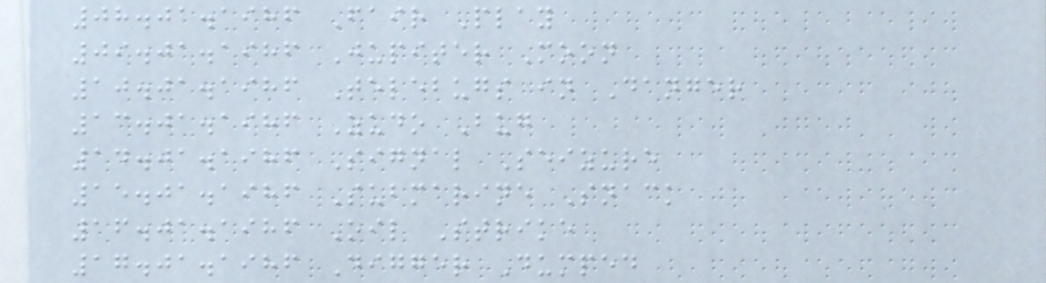08.01.1986 Fair Play
09.01.1986 Jupiter Moon
10.01.1986 Telebugs in Danger
13.01.1986 Zudo Bug
14.01.1986 Signal Seizure
15.01.1986 Submarine Snack
16.01.1986 Oil Strike
17.01.1986 Digger Dumped
